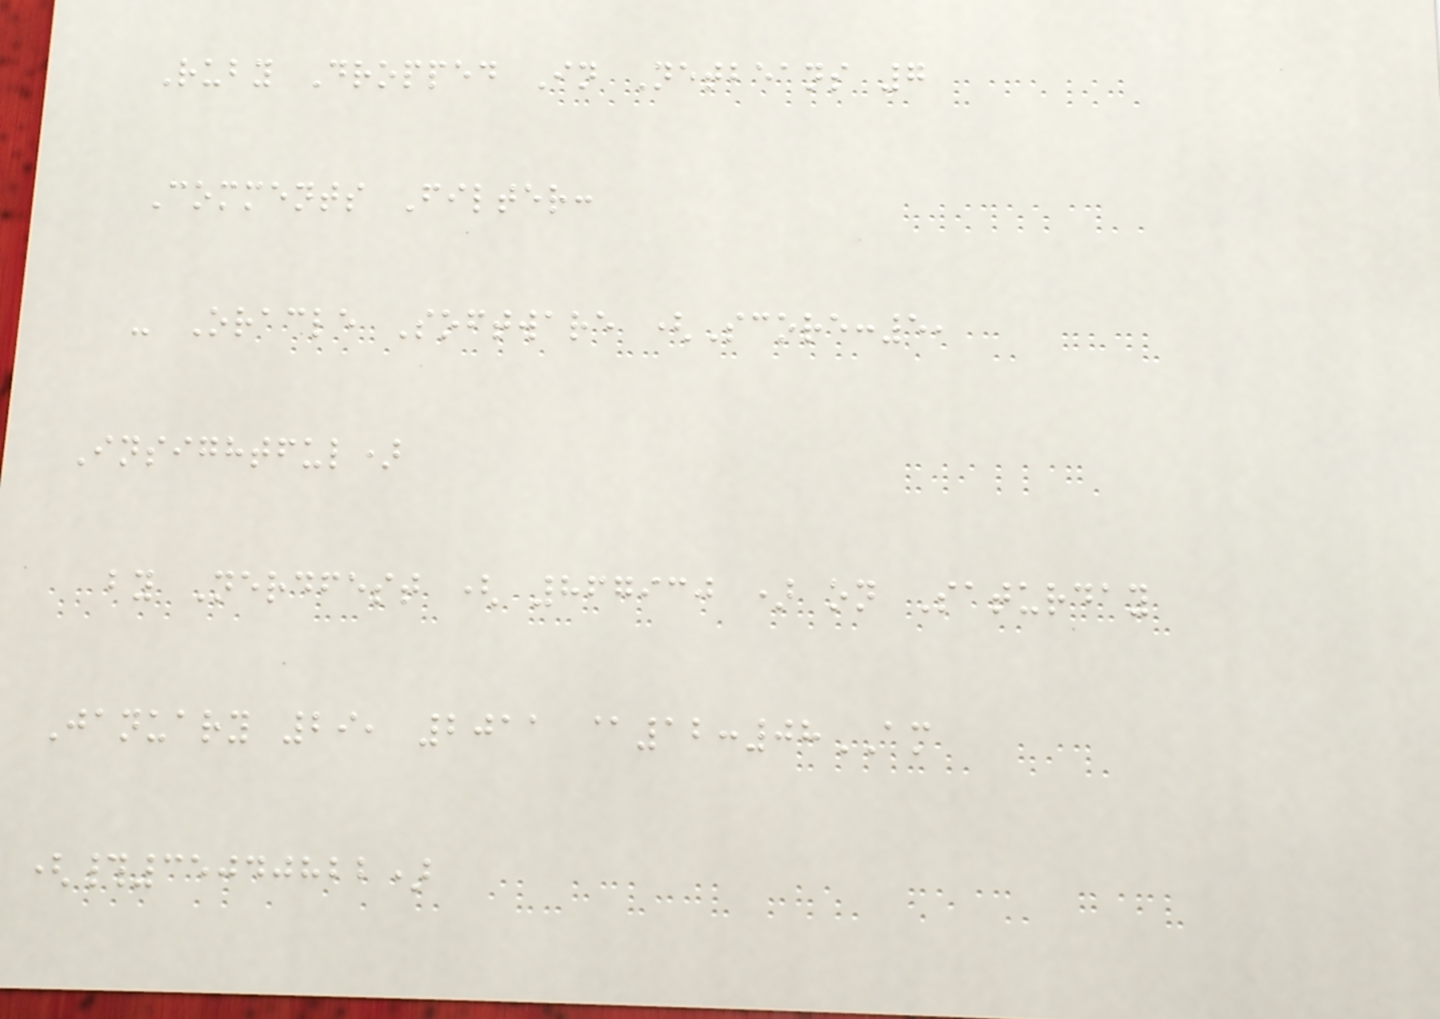Ruby Dropped In Netbeans 7
Comments Filter:
- Oracle Software (Score:5,
Insightful)
by Nerdfest ( 867930 ) on Saturday
January 29, 2011 @12:08AM
(#35040822)
